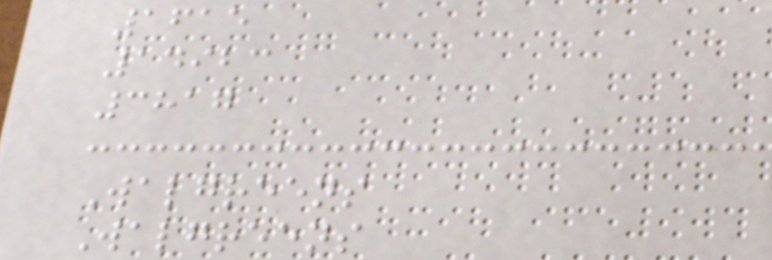1615
14923
3817
Walgreens
Walgreens
